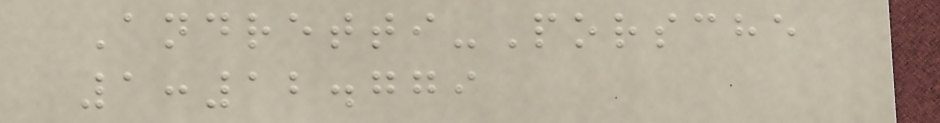Andretti-Porsche
1:12.779
